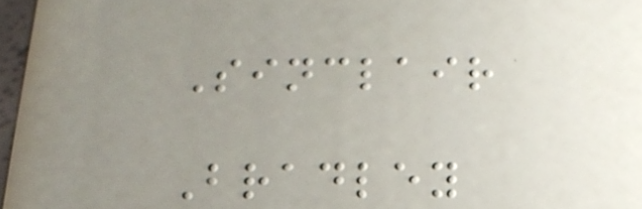Sinclair
Bradley
